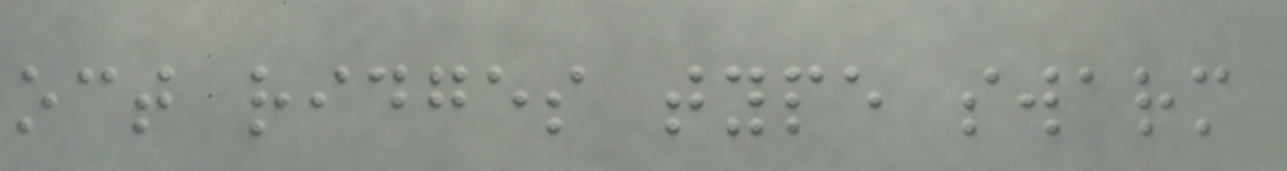oct ridges type swarm
